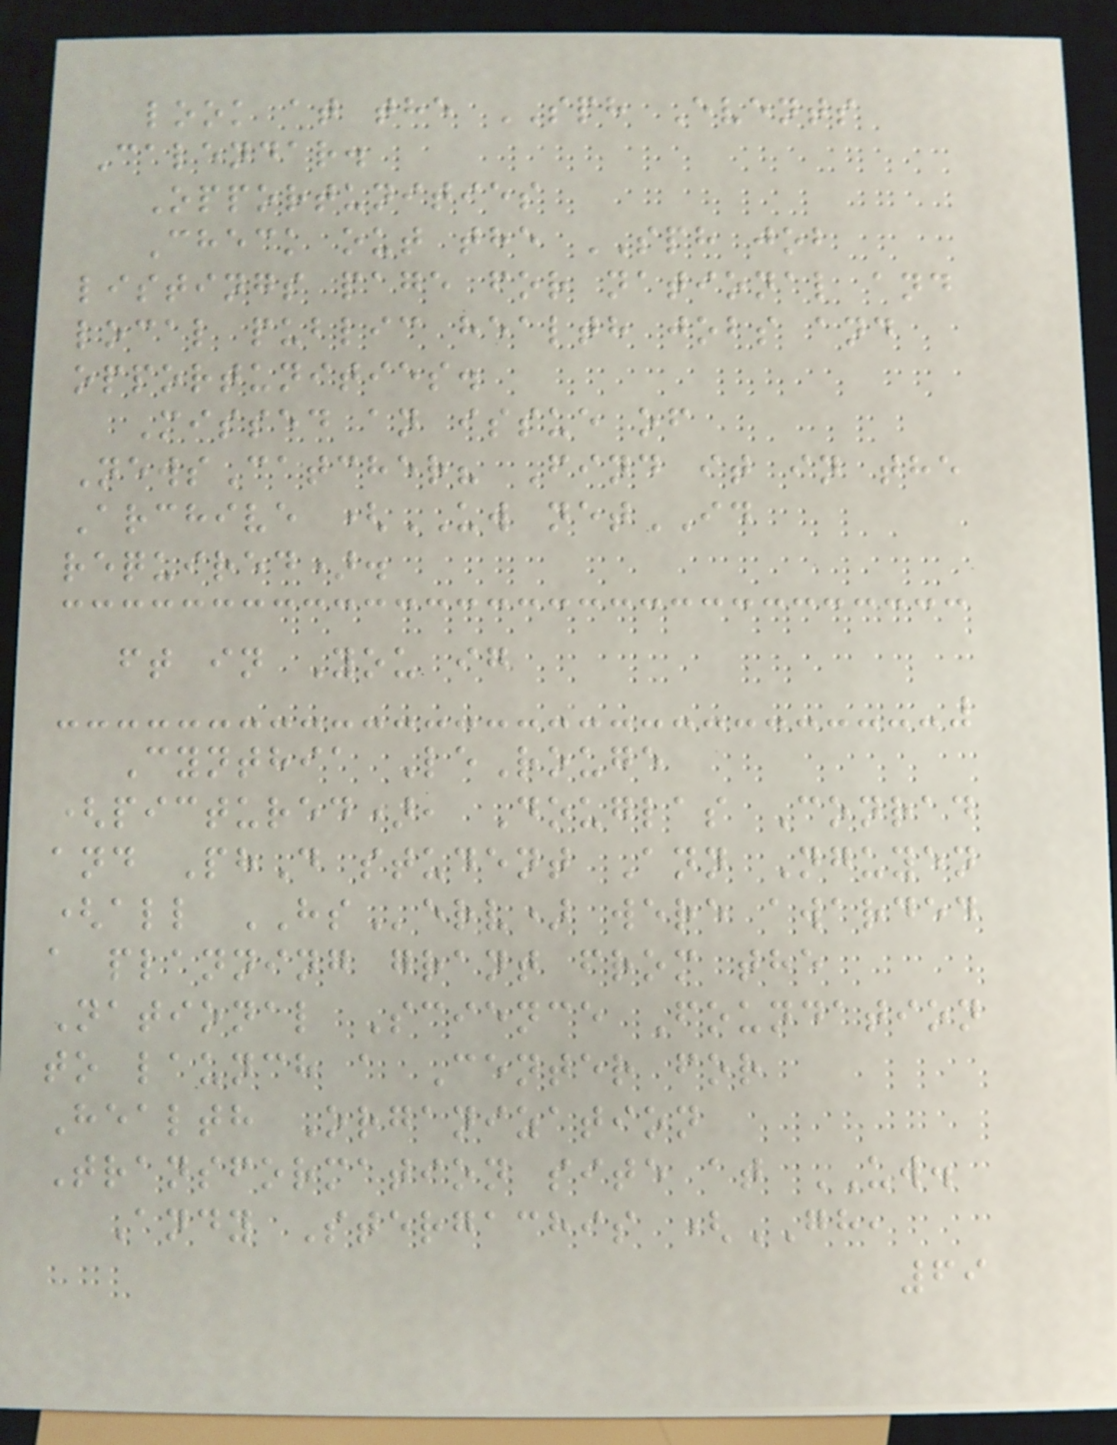look at the SPH Events
Calendar.
Opportunities
Check out the SPH job
listings page for national and
local public health jobs and
opportunities.
Missed an issue of
NewsCatcher? Find it in the
Archive (UW netID
required).
ft in You ig
Cynthia LeRouge
(pictured), Douglas Conrad
and PhD student Ann Nguyen
(all HServ) were awarded
a planning grant from the
National Science Foundation
to launch a Center for
Health Organization
Transformation site at UW.
Andy Stergachis (GH,
69
